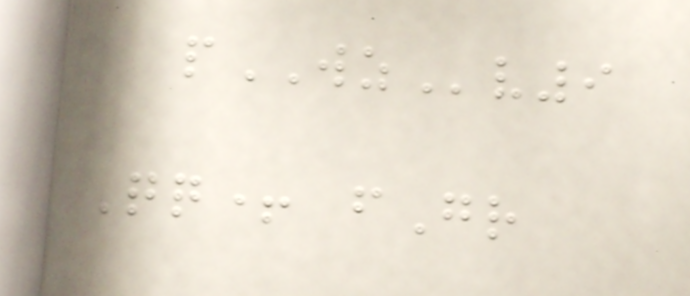pWZv9
Qq+ fGr
